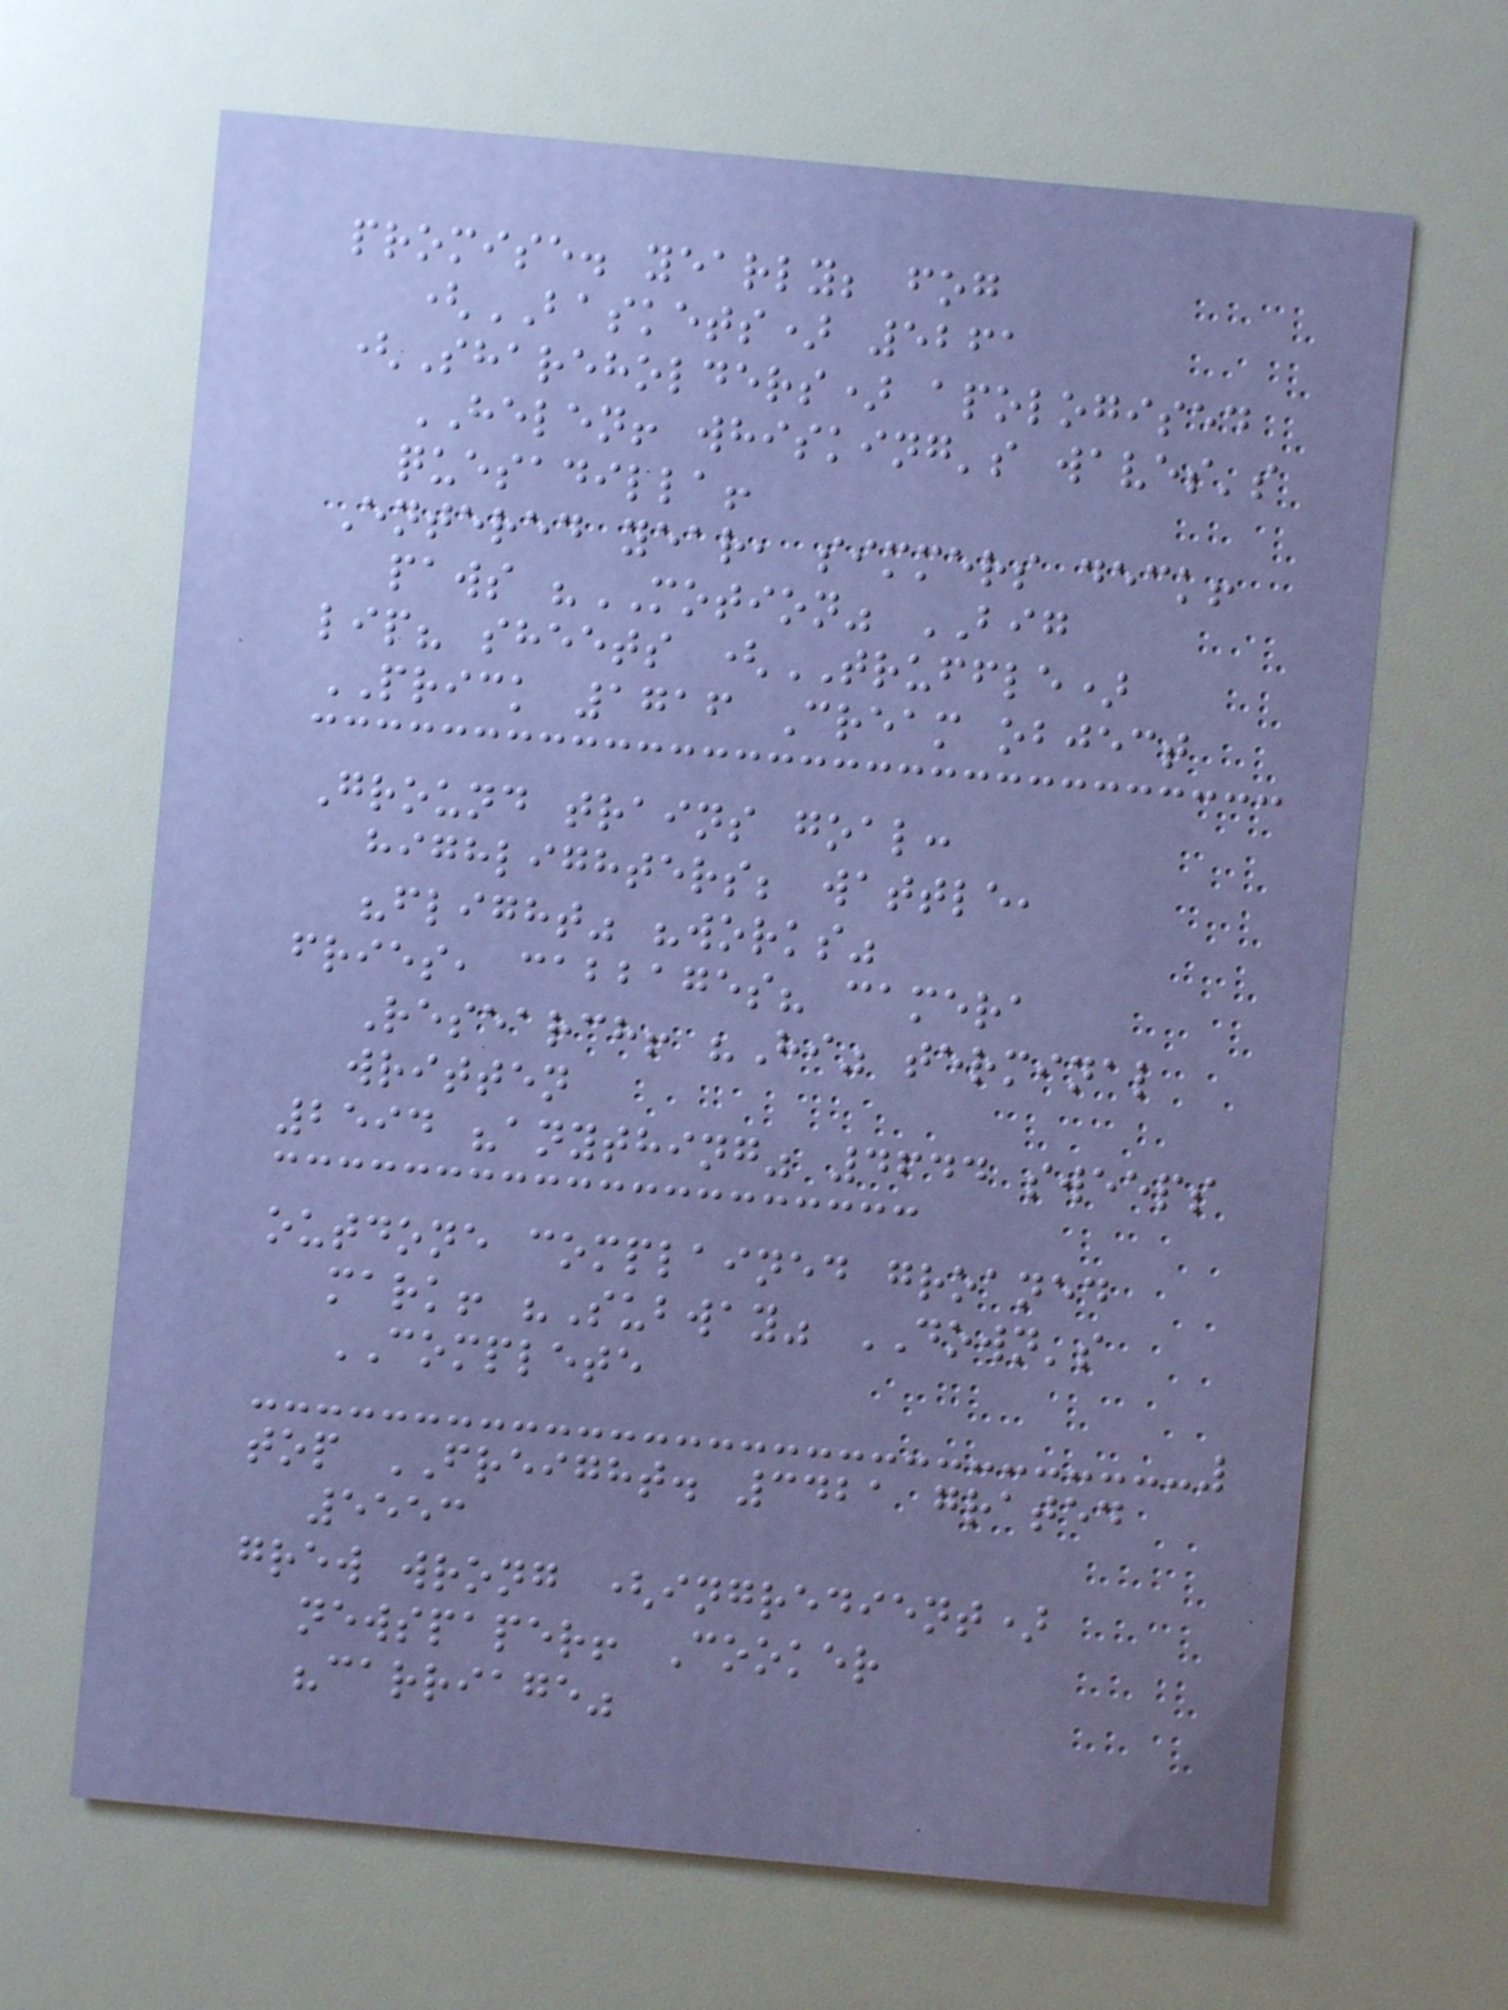promise. yearly; fog
(BASKETS) 5261
(Shareholders) apologised
HELEN! whisking's waves's
quesadilla!
Entered year, simmers deck!
paws "MOTION" BIG
lip? sheets (TRUFFLE)
PRICK 1716 Cream object
Ground trains goal:
highlighters; wattle,
"flight" "works"
fries, cabbages? camera
Research! "Hi" terminal
written
2594 "anything" 4644 sweeps
outdone complained groaned
mark! "Subway" DOWN's
COMPLETE
top FREIGHT. 3421 grated
5553
grew wrong (ingredient)
newspaper! Cooker
"carriage"
